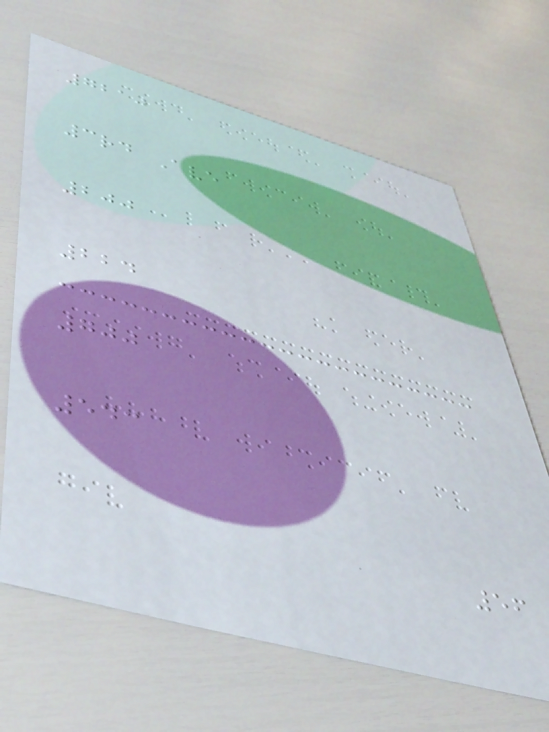7210
3rd Ave
200
224
700
543
56
